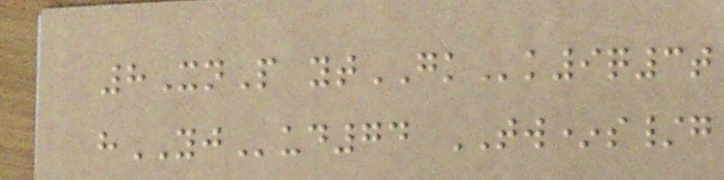8XnP ytGKk9q3t
hYJud74 TW*s/g
